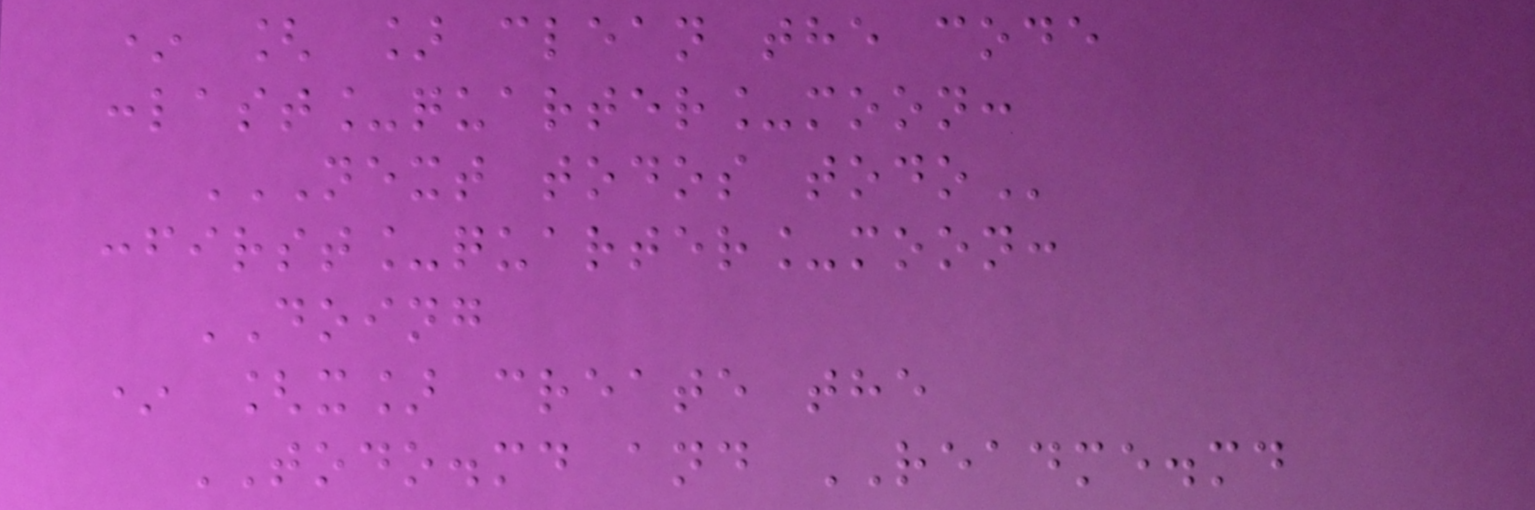* [ ] clean the code
:last_quarter_moon:
NEXT TODOS TODO
:first_quarter_moon:
DOING
* [x] create the
TODO.md and README.md
